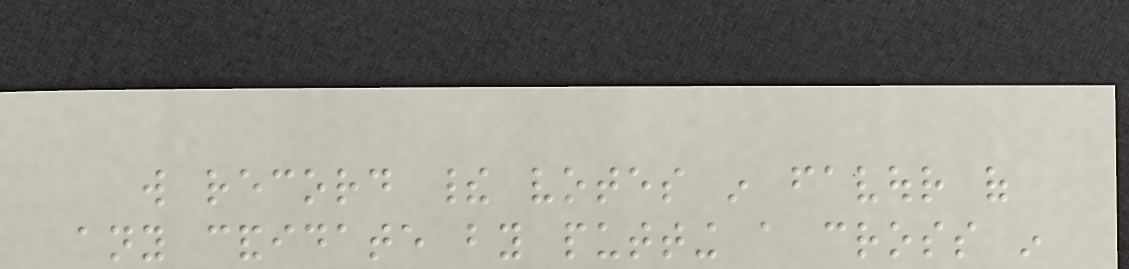will record their votes in favour of
any candidate by putting a cross in
